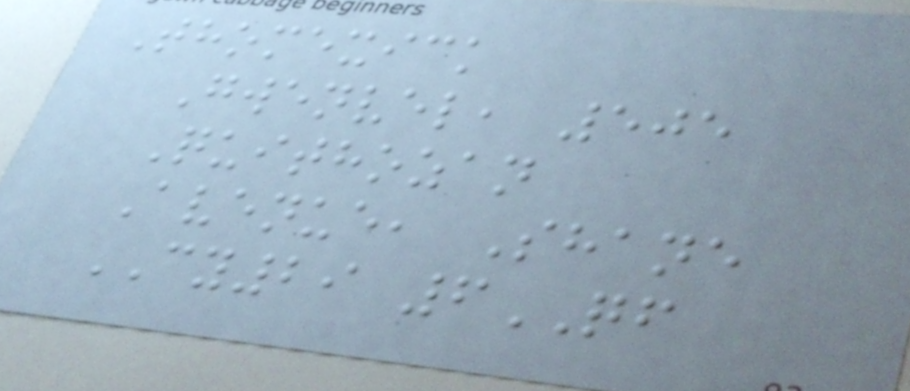Thomexick
Gwenvel, 505
Quithozan
Avenue, Shane
CY29 6QF
